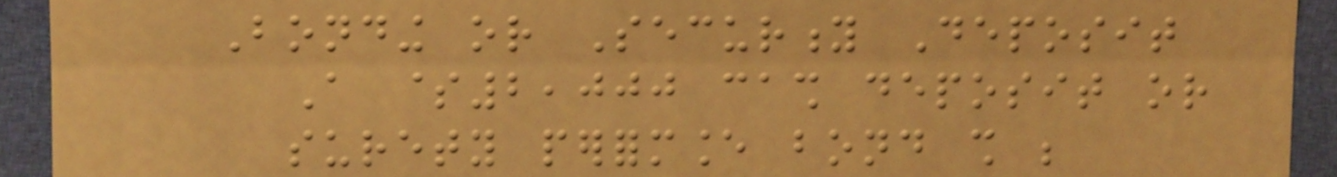Bonding or Security Deposit
A $2,000 cash deposit or
surety performance bond shall be
